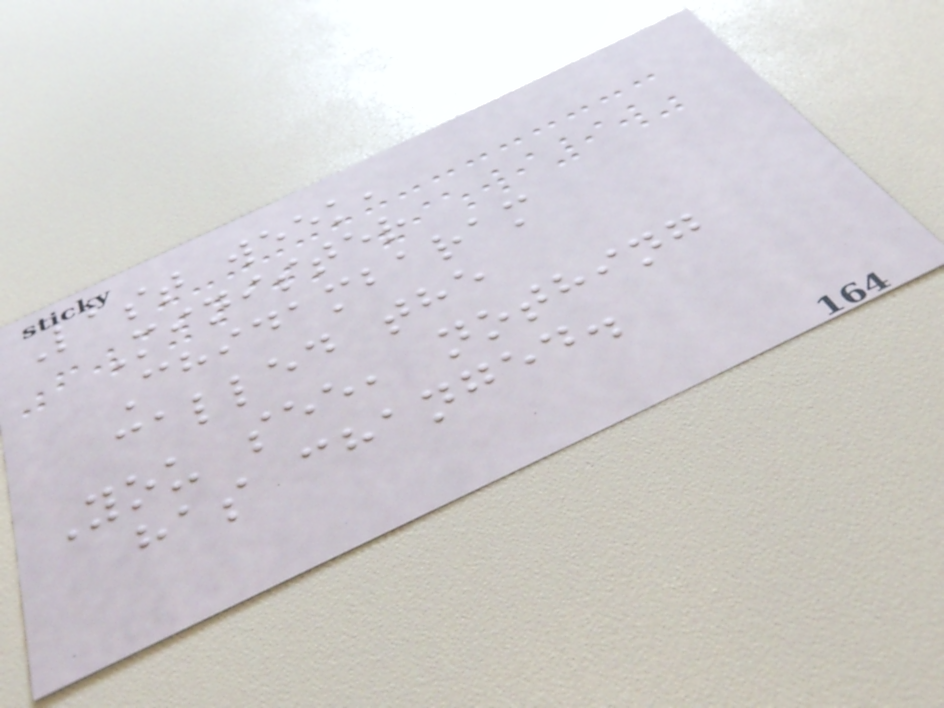Last week,
Minister
Chidambaram
called the
You see, nothing
has changed.
